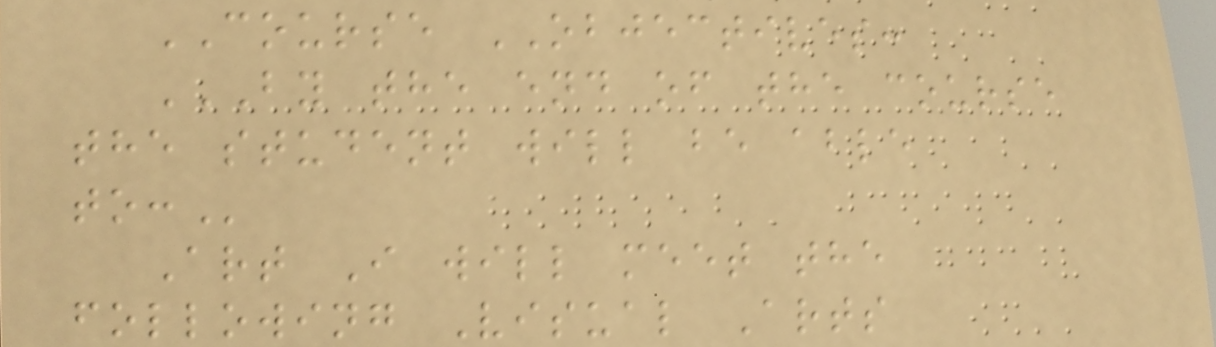COURSE OBJECTIVES:
BY THE END OF THE COURSE
THE STUDENT WILL BE ABLE
TO:
Art I will meet the
following Visual Arts
